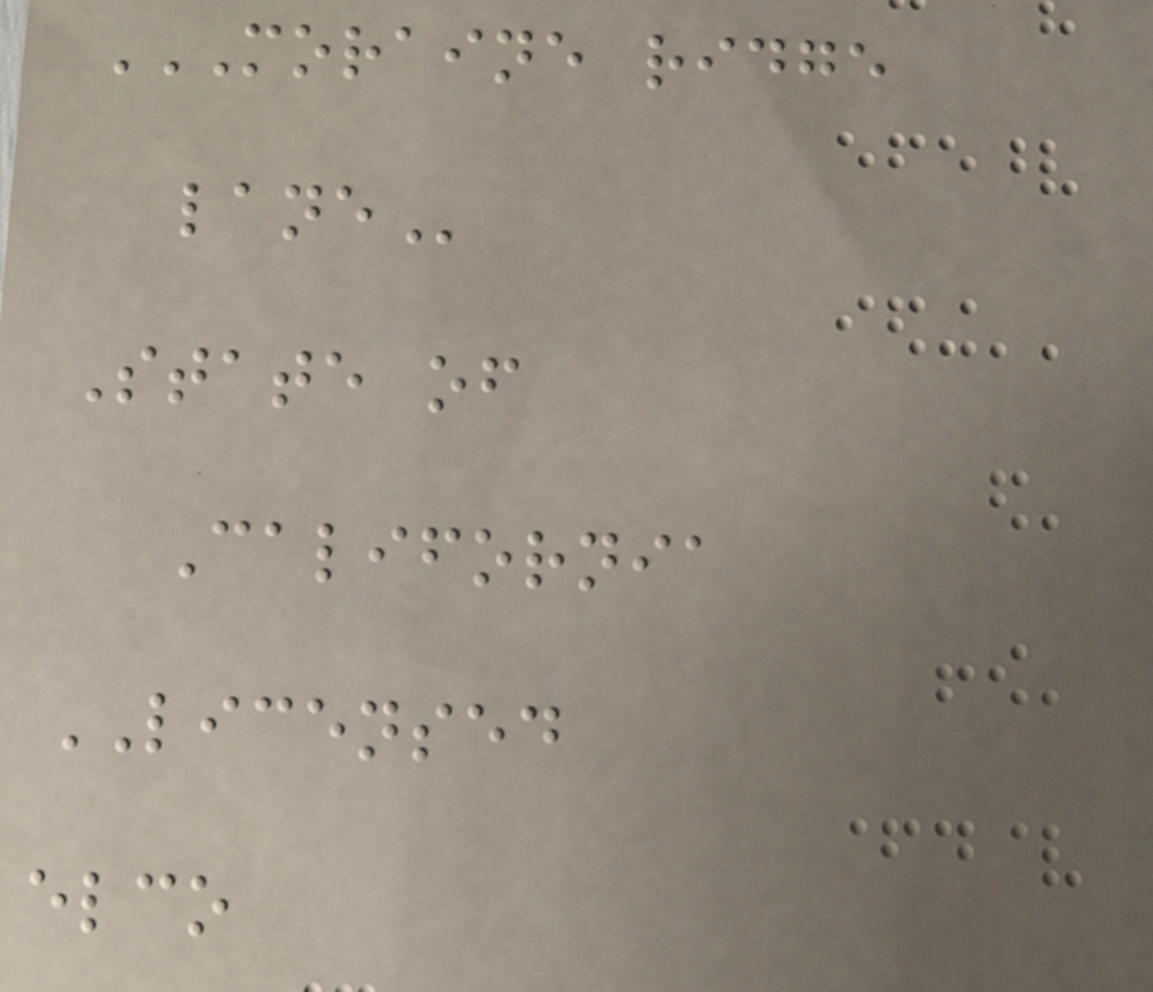MORAINE RIDGE
LANE
State of
California
LICENSED
elco
